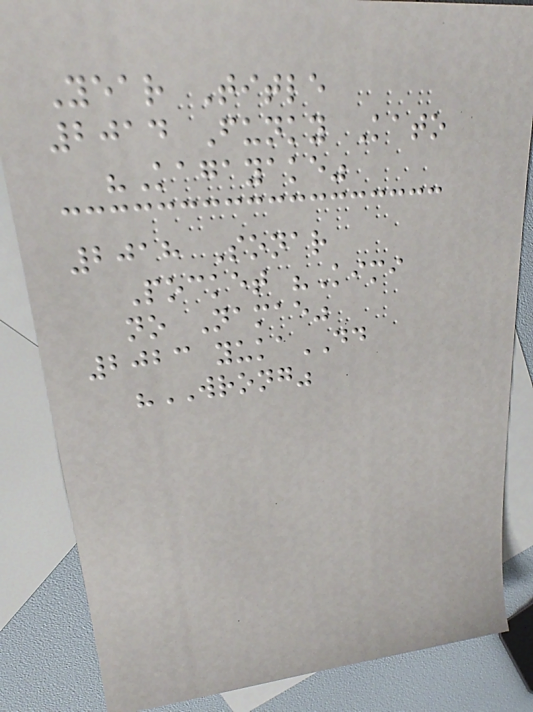Year Title
2014 Funky Kato
"Kagayake"
2018 Sonar
Pocket "Kimi
no Namae"
2023 yukaDD
"WRONG"
